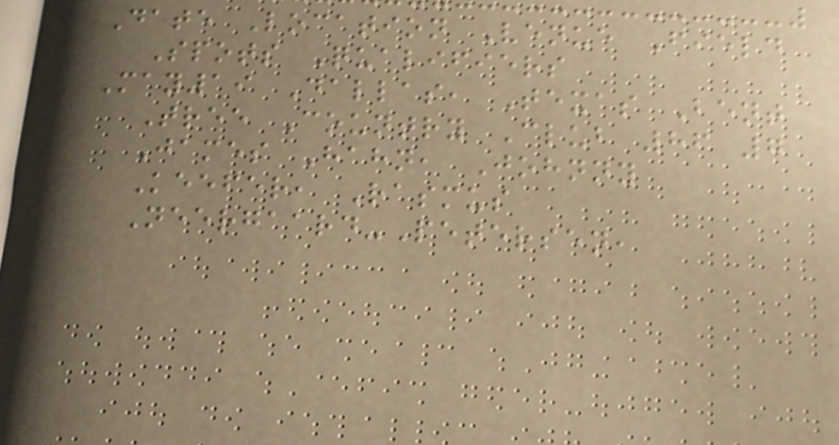Date Location Venue Field
Spots Qualifiers
May19 Dallas, Texas Bent
Tree Country Club 86 7
James Hahn, Johnny
Keefer, Rasmus
Neergaard-Petersen,
